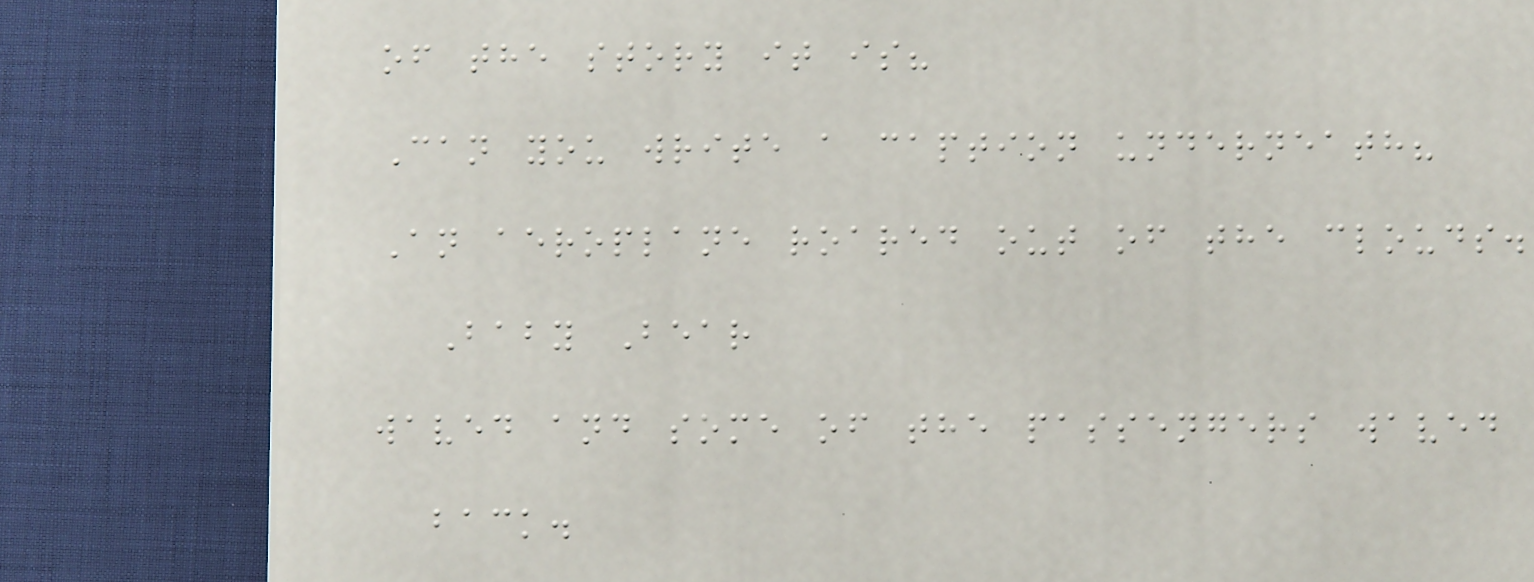of the story it is?
Can you write a caption underneath?
An aeroplane roared out of the clouds.
Baby Bear
waved and some of the passengers waved
back.
